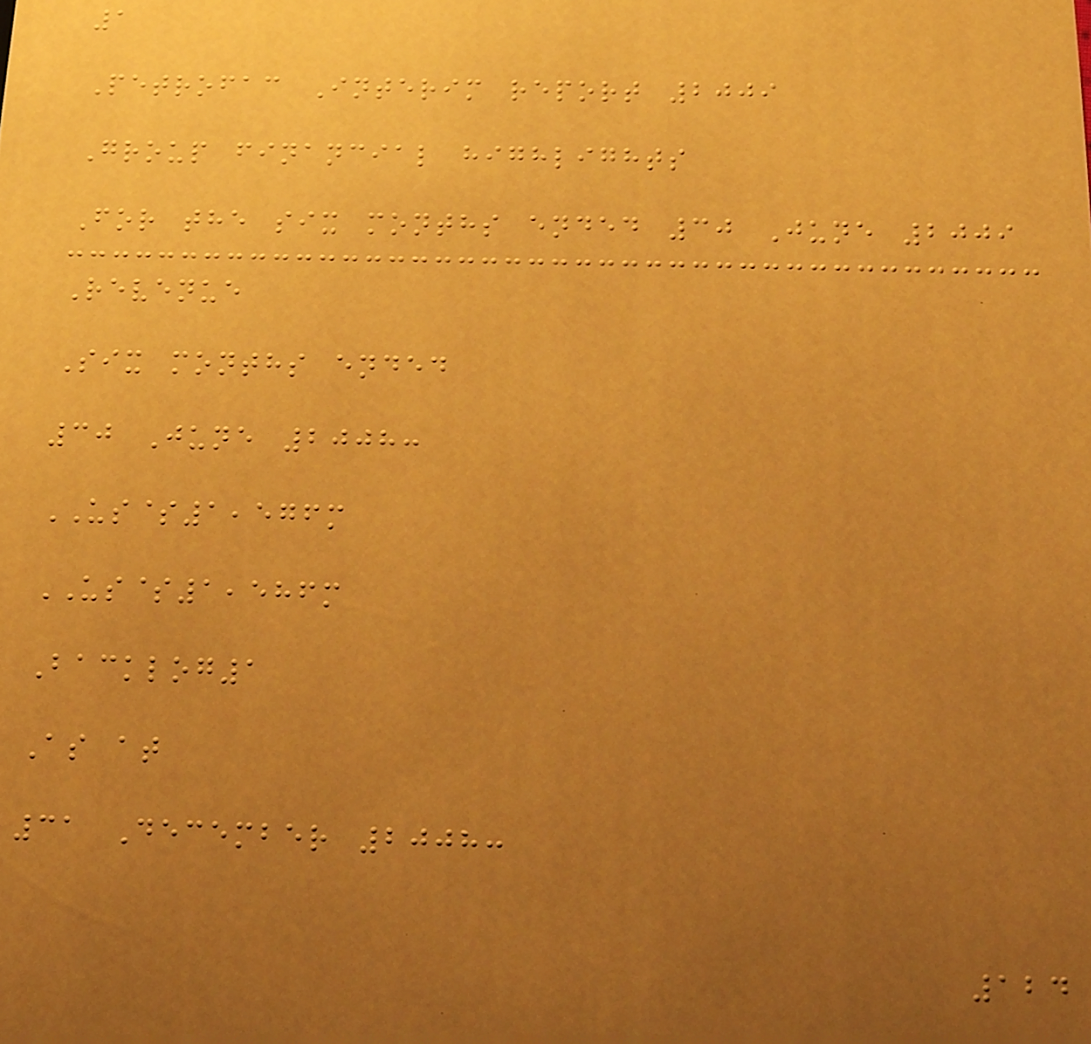1
Petrofac Interim report 2009
Group financial highlights
For the six months ended 30 June 2009
Revenue
Six months ended
30 June 2008:
US$1,576m
US$1,586m
Backlog1
As at
31 December 2008:
124
